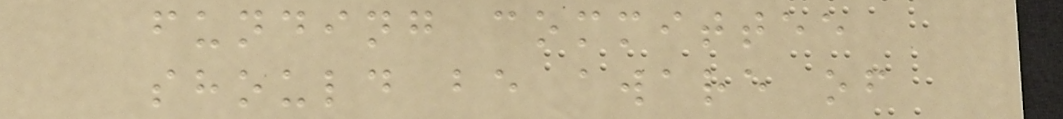funding committee
should be aware of
